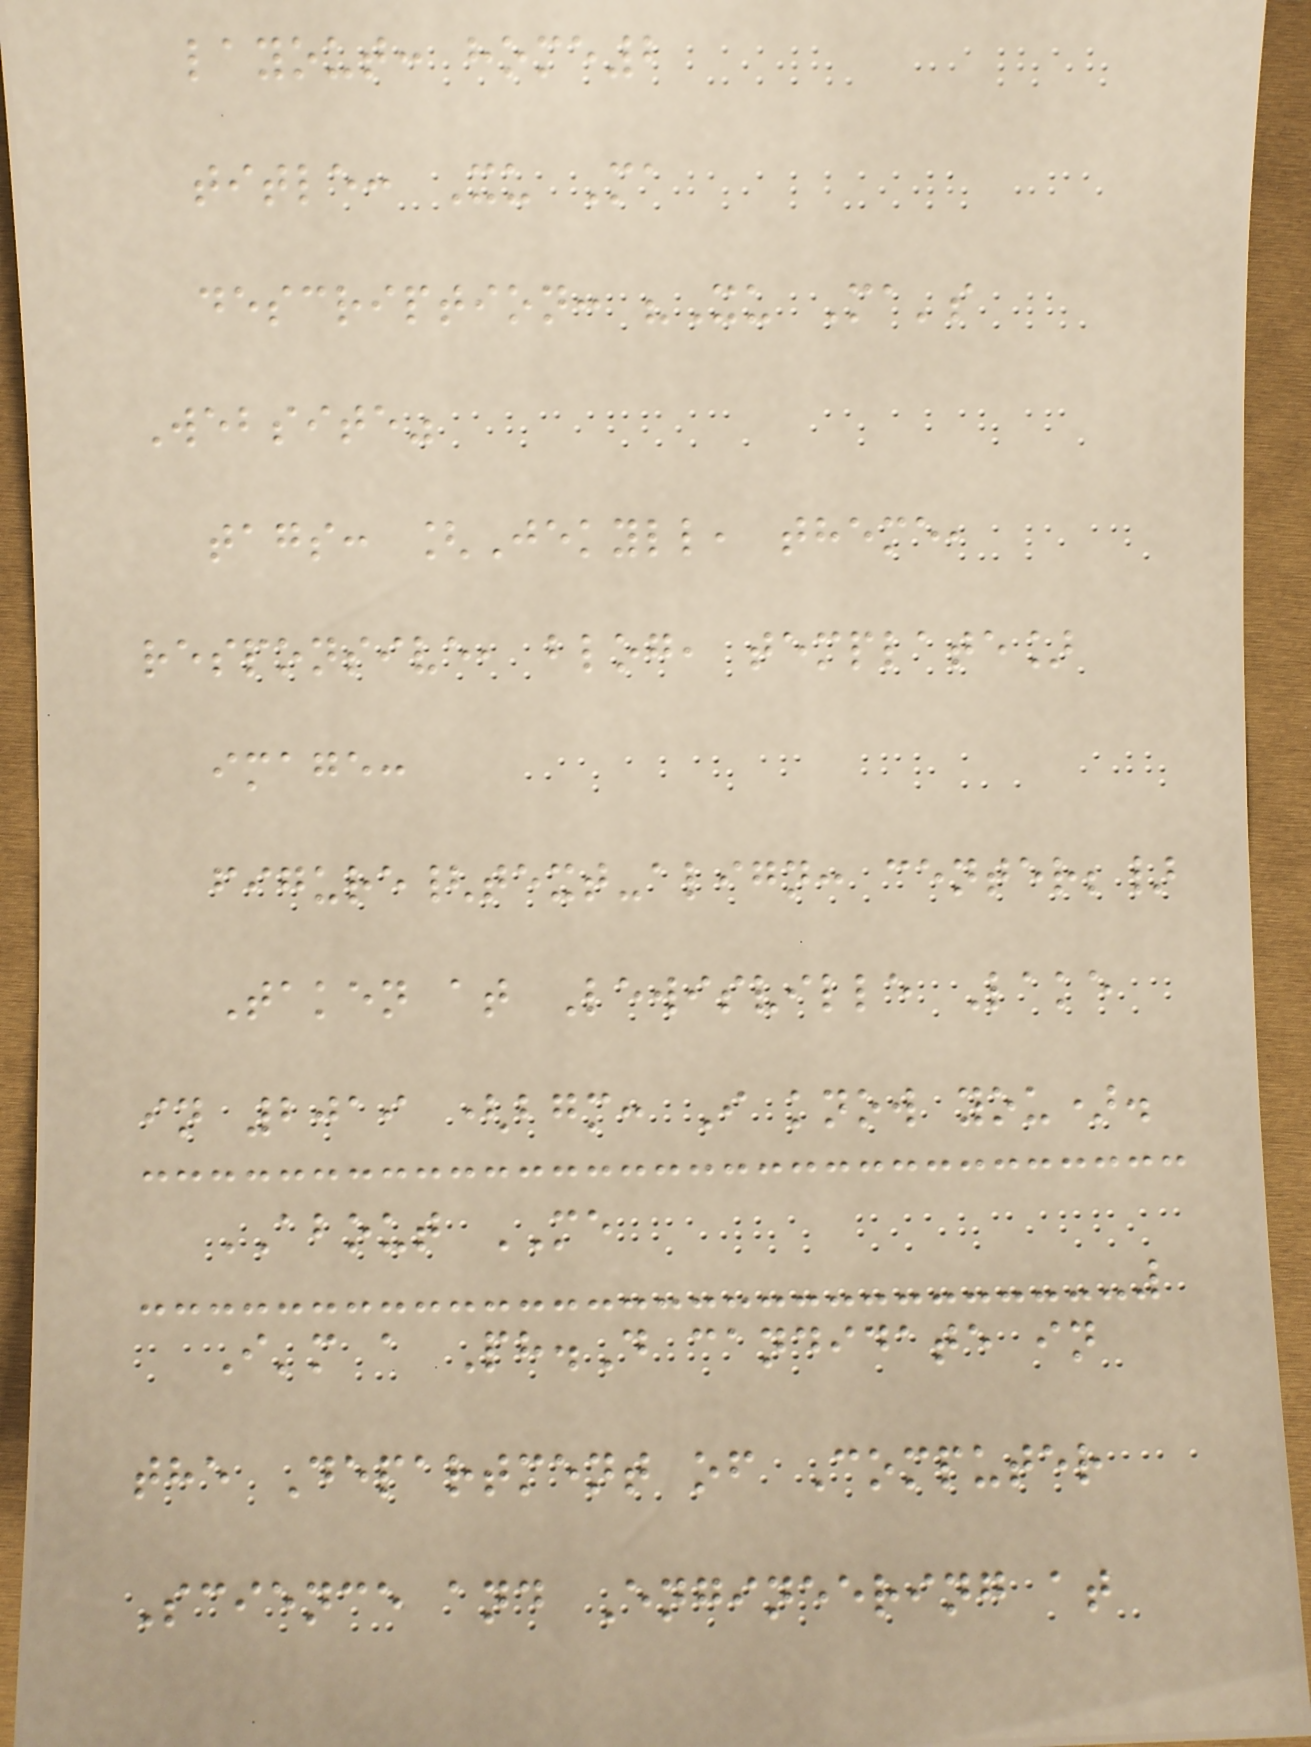layout: home2
title: Xu Ma
description: "Xu Ma's
Website"
tags: [Jekyll, theme,
responsive, blog, template]
image:
figure{text-align: center;}
Taken at Lewisville Lake
in 2019 (bgm: I know you).
ABOUT ME
I'm a Ph.D candidate in
the Department of Computer
Science and Engineering at
